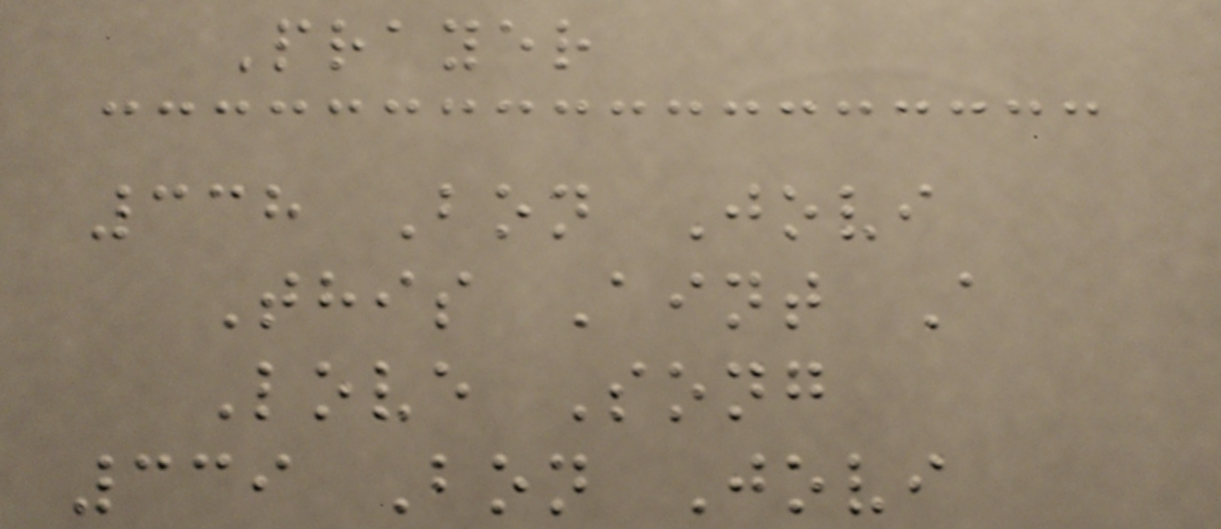Prayer
338 Bon Jovi
This Aint A
Love Song
339 Bon Jovi
